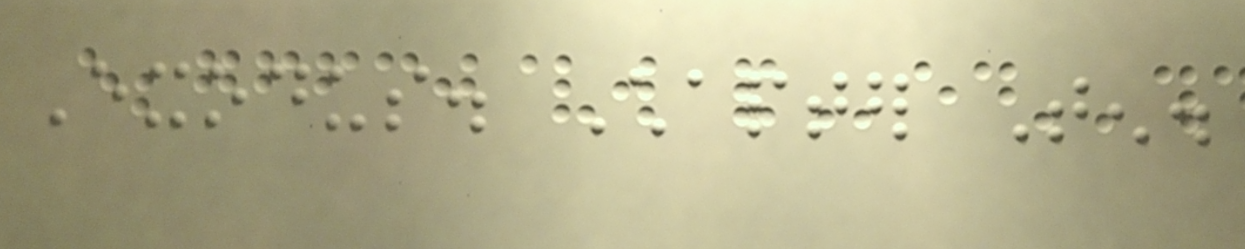Exodus. Chapter Ten.
